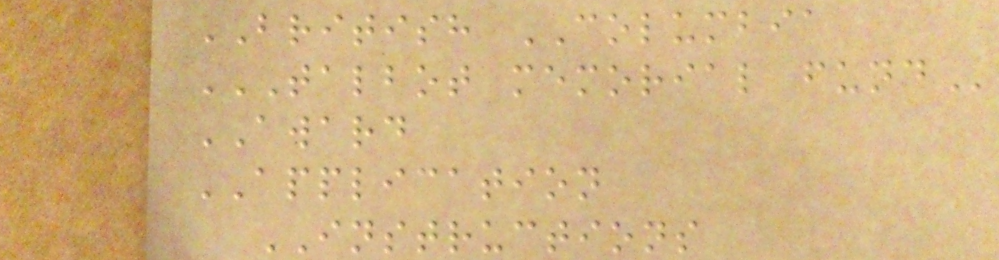BRITISH COLUMBIA
TALBOT MEMORIAL FUND
AWARD
APPLICATION
INSTRUCTIONS
